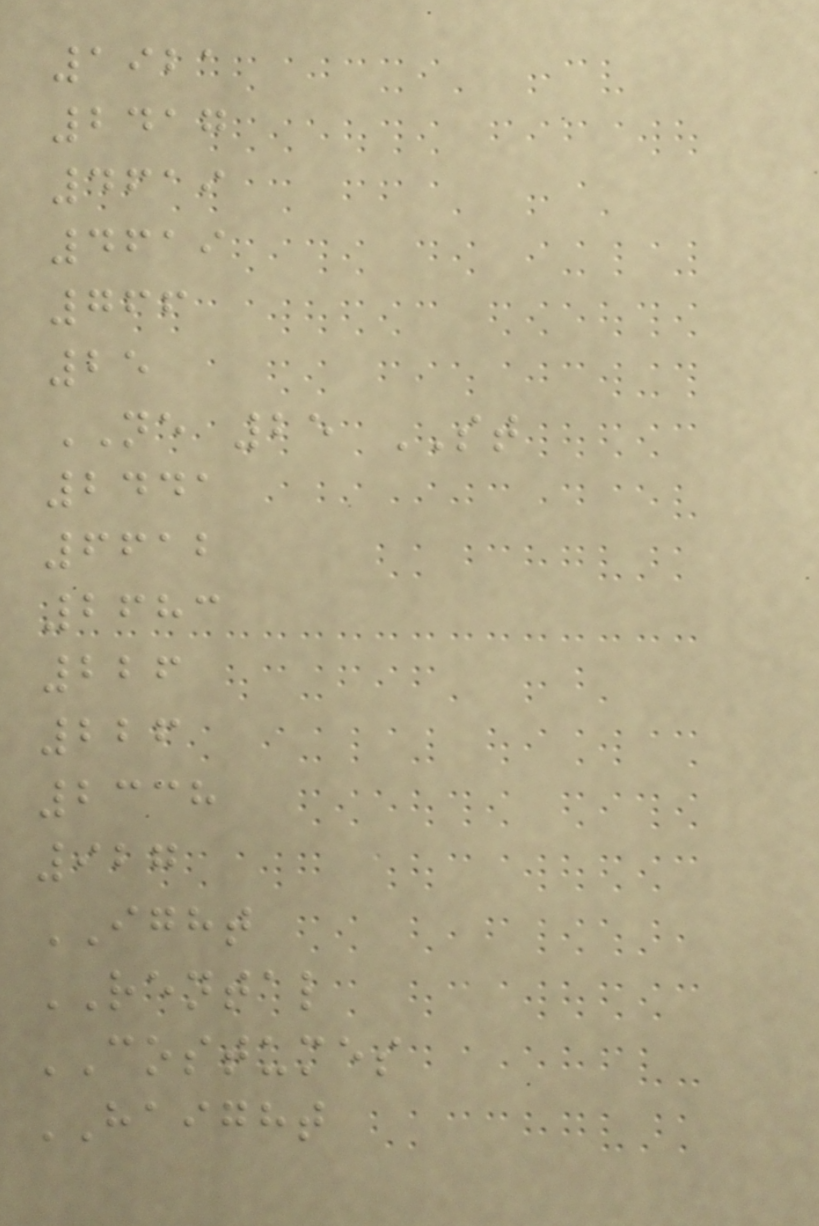1921
2417
4619
4619
766
25
NE 25 ST
2441
6612
2683
226
226
2338
927
IGHT
RENTAL
COSTUMES
HAIGHT
